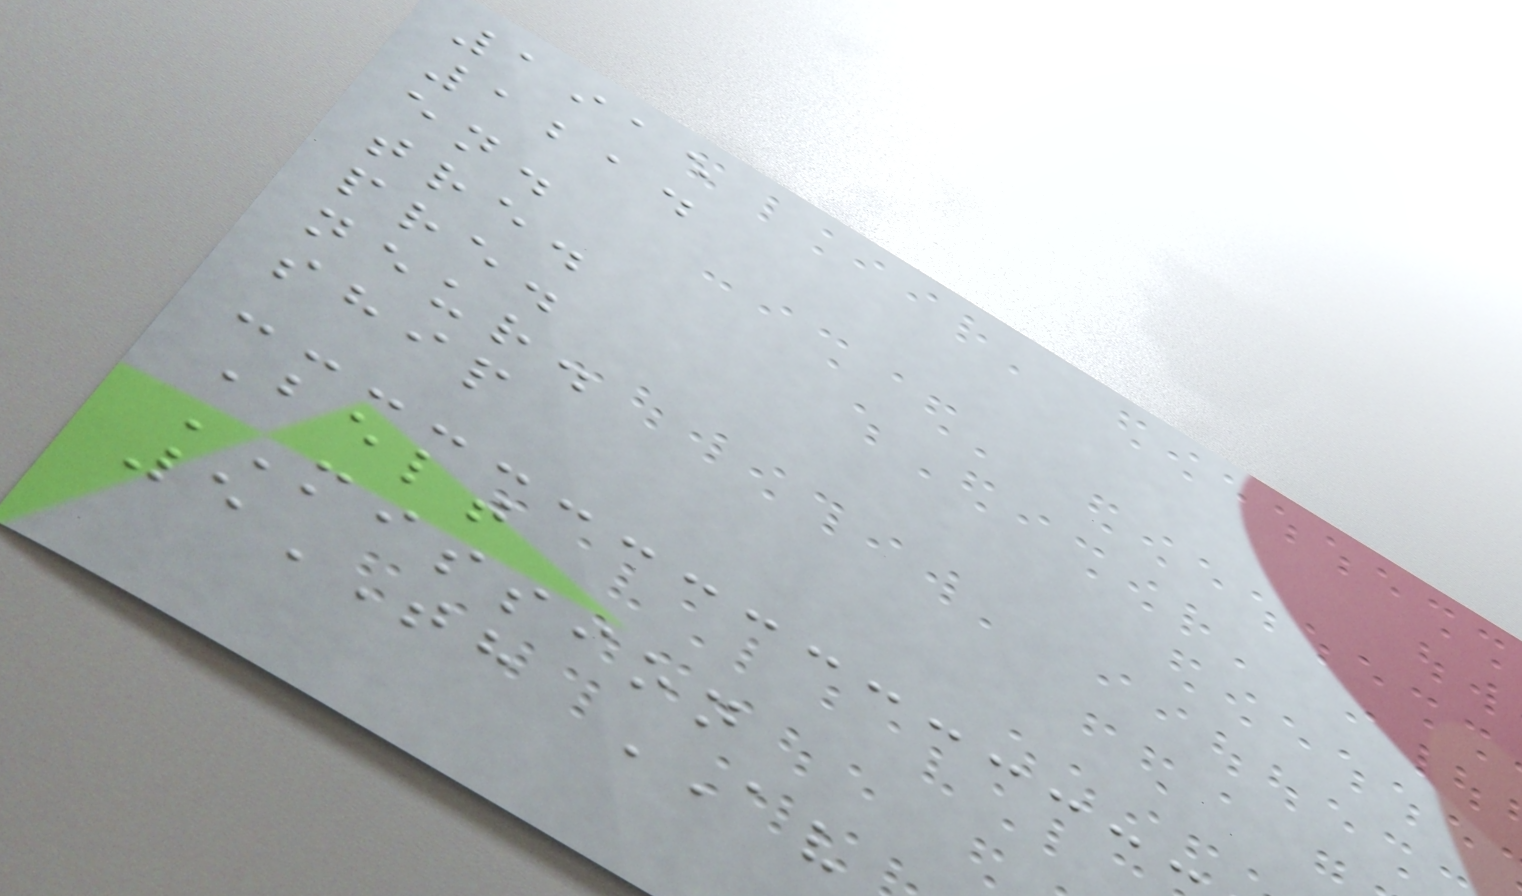1915
1214
en.
tre.
pre.
neur.
ship
Belt
MISSION
5TH AV
